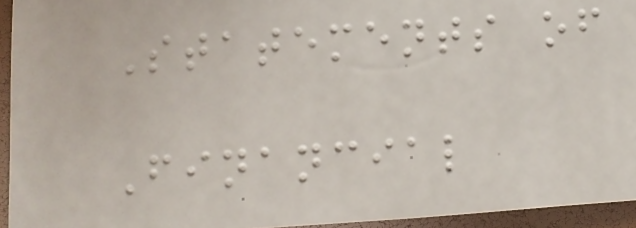Statements of
Financial
